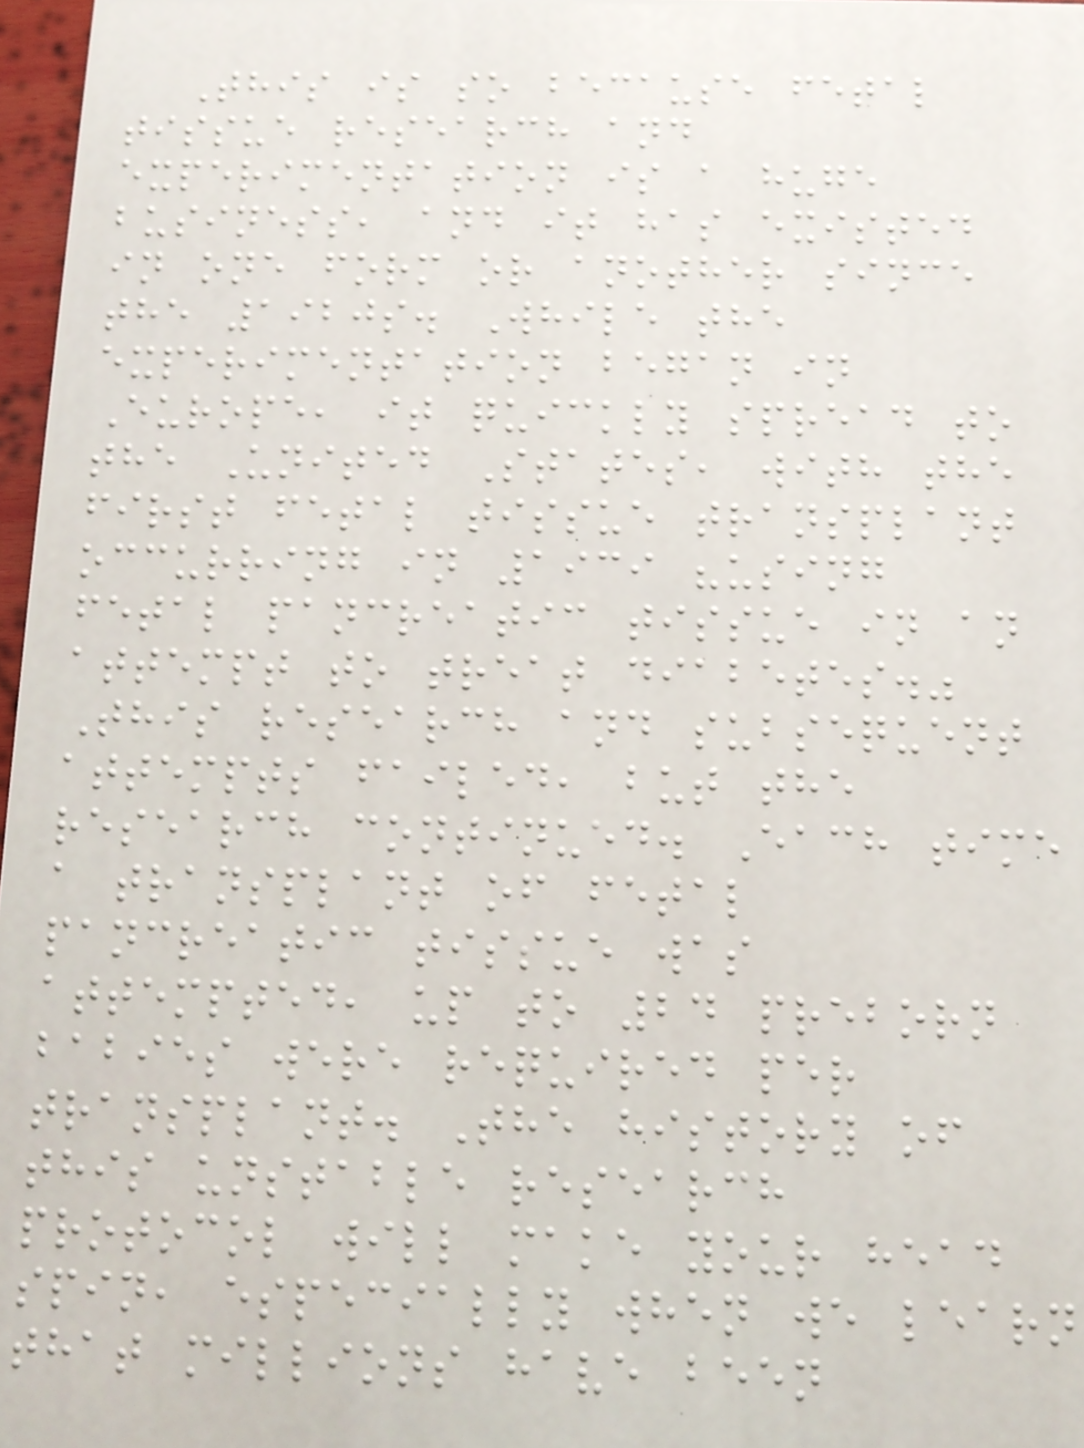This is so because fetal
tissue research and
experimentation is a huge
business, and it has existed
in one form or another since
the 1920s. While the
experimentation began in
Europe, it quickly spread to
the United States, with the
first fetal tissue transplant
occurring in 1939 "using
fetal pancreatic tissue in an
attempt to treat diabetes."
This research and subsequent
attempts failed, but the
research continued. Each time
a transplant of fetal
pancreatic tissue was
attempted, up to 24 preborn
babies were required per
transplant. The history of
this unstable research
protocol will make your head
spin, especially when we learn
that millions have been
